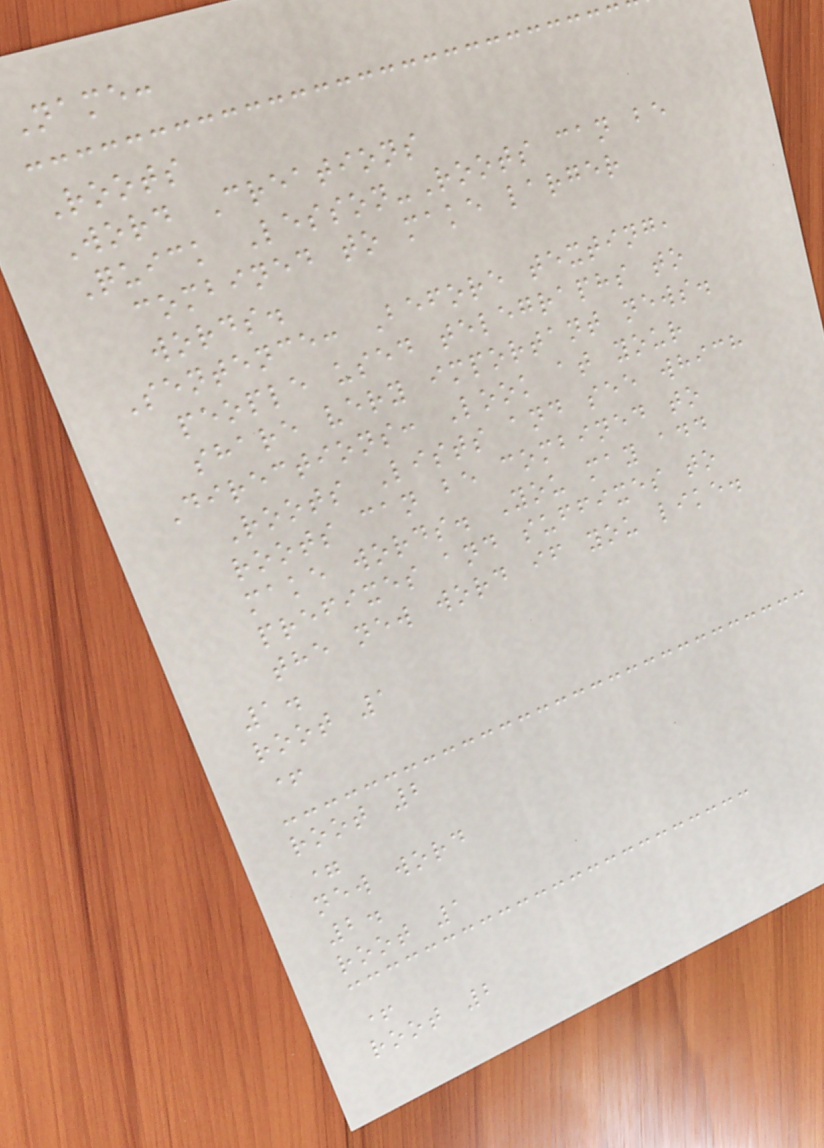Name:
Roots
Word Creations
Quick Lesson-Roots can be
combined to make larger
words.
Sentence: Before texting,
people used telegraphs to
share very important news.
Directions: Look at your
Roots Lists and see which
roots can be combined to
make words. You may add
prefixes and suffixes to
the new word if you like.
1.
root 1
+
root 2
=
new word
2.
root 1
+
root 2
